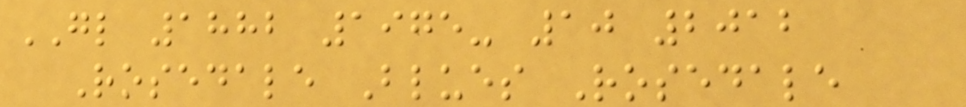GL 1882 1975- 10 2012
Rosedale Blues Rosedale
